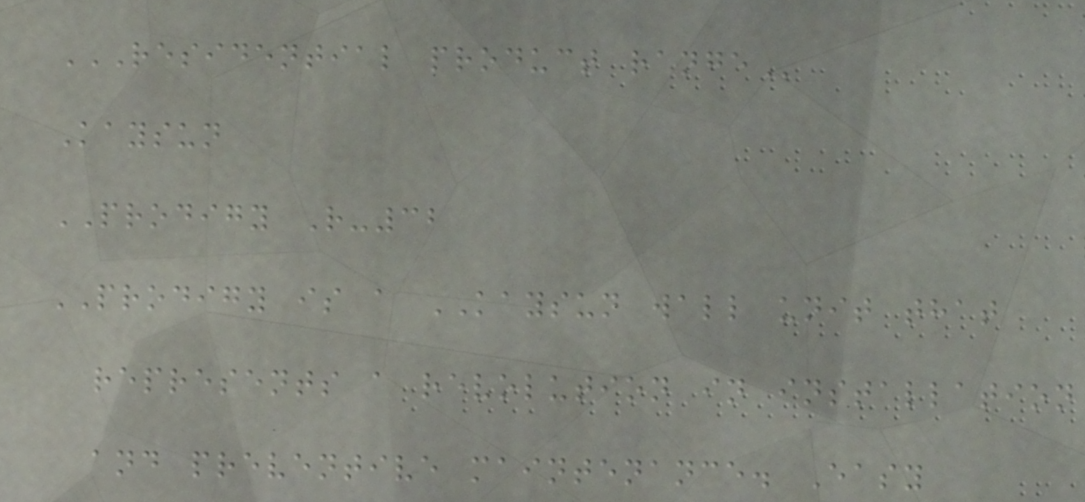RESIDENTIAL PRODUCT RANGE
Kaysun
PRODIGY R-32
PRODIGY is a KAYSUN wall unit that
represents a revolution in installation
and preventive maintenance. Easy
